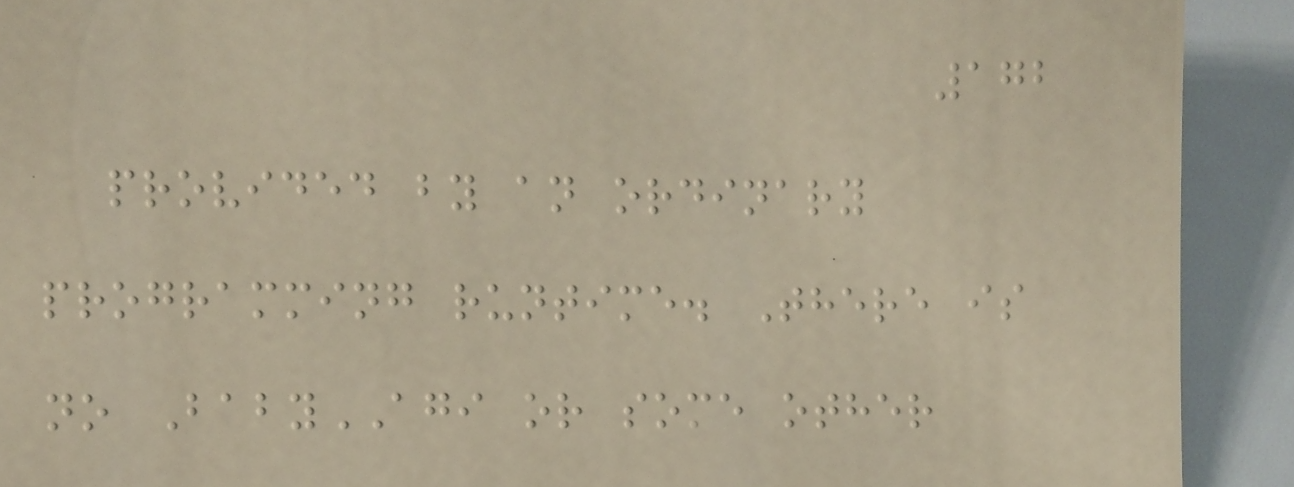172
provided by an ordinary
programming runtime. There is
no BabyAGI or some other
